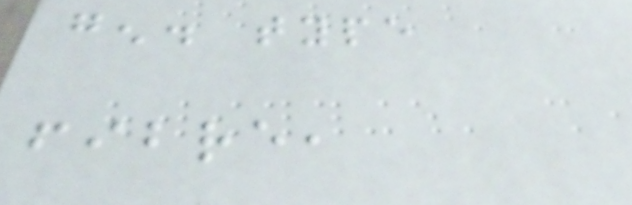gen. type
fibre,
